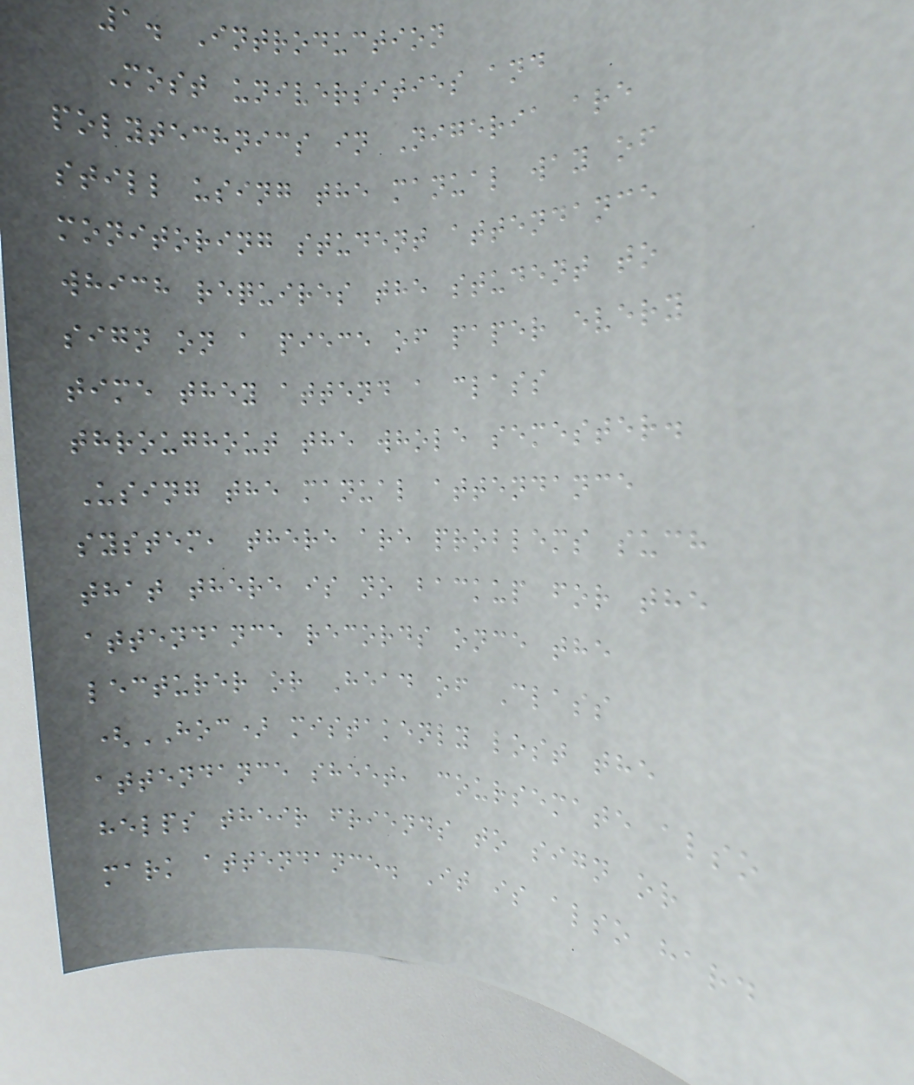1. Introduction
Most universities and
polytechnics in Nigeria are
still using the manual way of
monitoring student attendance
which requires the student to
sign on a piece of paper every
time they attend a class
throughout the whole semester.
Using the manual attendance
system, there are problems such
that there is no backup for the
attendance records once the
lecturer or Head of Class
(HOC) mistakenly lost the
attendance sheet, coursemate also
helps their friends to sign or
mark attendance. It is also hard
